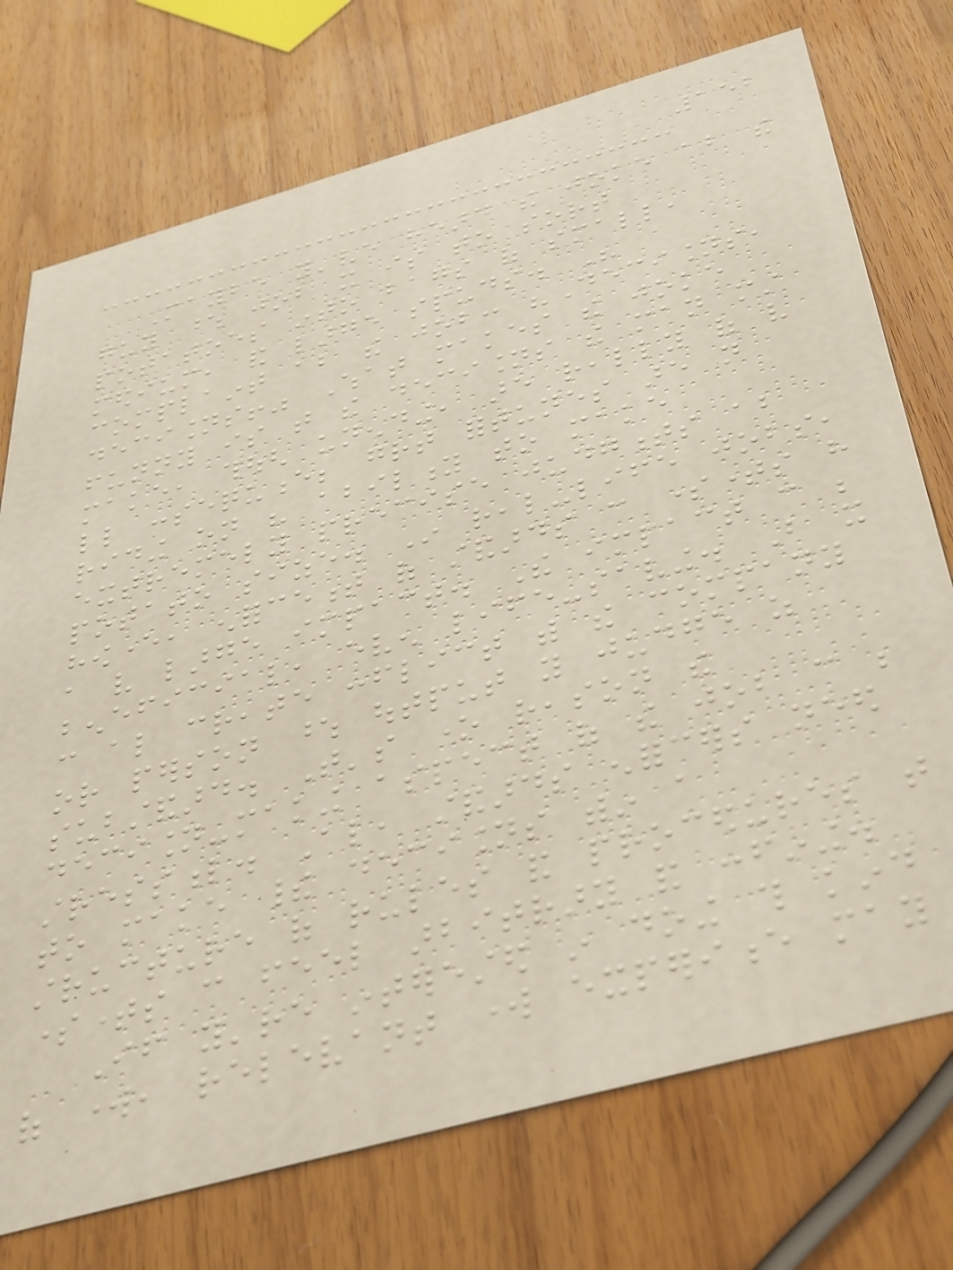152
Maybe you've heard the joke about the
guy whose job it is to sort
potatoes into bags of small,
medium, and large spuds. His
complaint about the job: "Decisions,
decisions!" What makes the joke
funny is that the decisions the man must
make, though unending, are really of very
little consequence; great fortunes are not
riding on his ability to make
extremely precise judgments about
potato size. In real-life jobs,
however, enforcement of standards can sometimes have
a very large impact. The impact can be
beneficial, even life-saving. But it
can also create conflict with the company
or person whose output you judge as
substandard. That's one reason the
decision-making aspect of the job can be
stressful. Also, standards enforcers need
to make their decisions within a
structure of rules and procedures that
sometimes can feel arbitrary and confining.
If you're interested in doing this kind
of work, relevant work experience may
